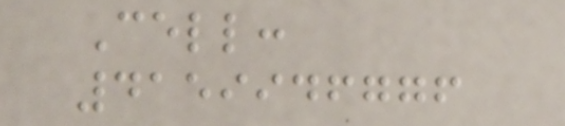Cell:
4159946776
